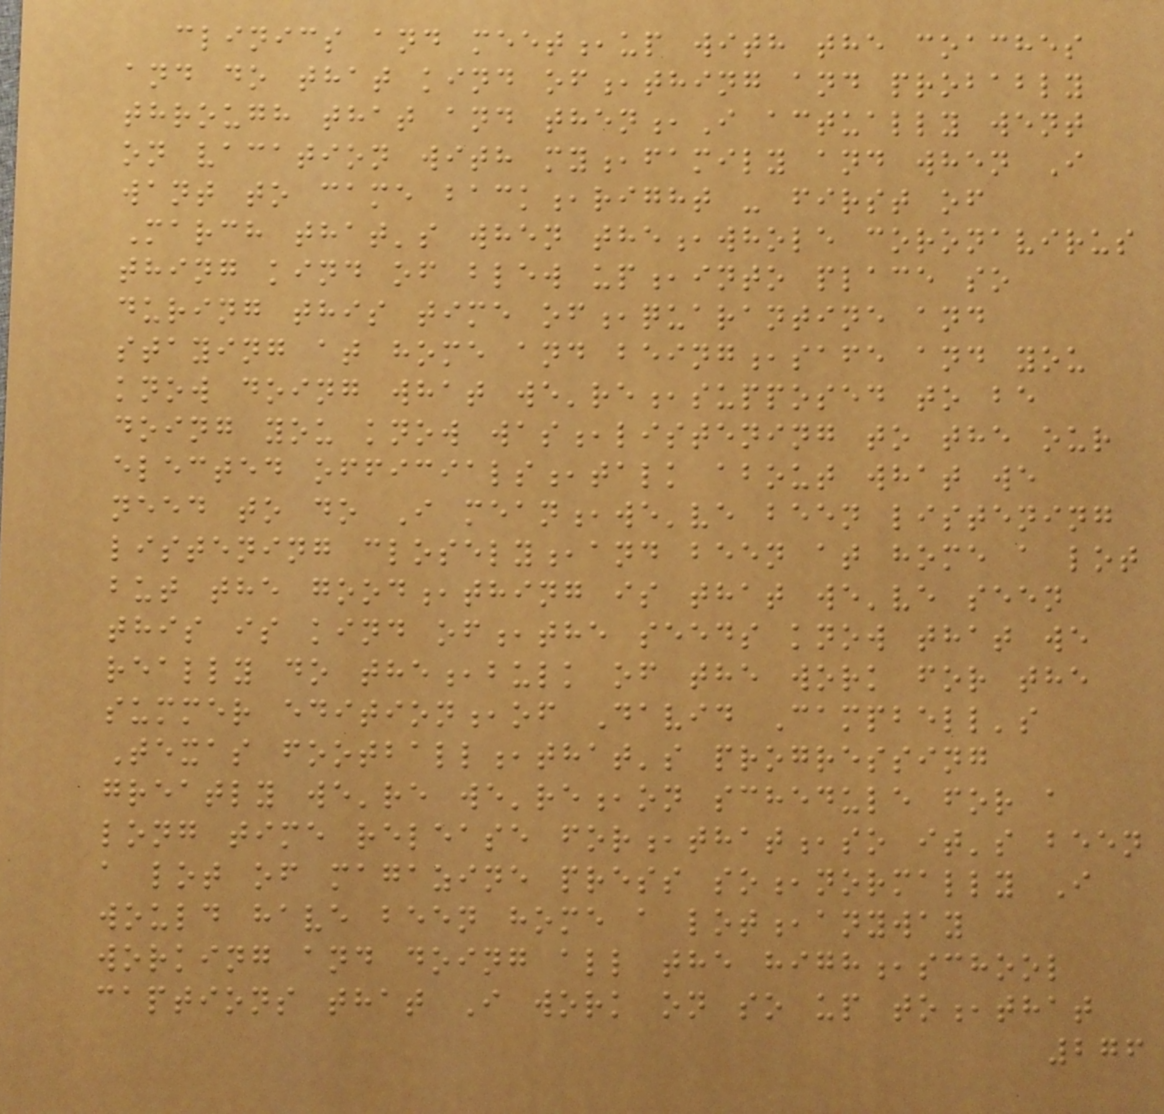clinics and meet,up with the coaches
and do that kind of,thing and probably
through that and then,I actually went
on vacation with my,family and when I
want to came back,right - first of
March that's when the,whole coronavirus
thing kind of blew up,into place so
during this time of,quarantine and
staying at home and being,safe and you
know doing what we're,supposed to be
doing you know was,listening to the our
elected officials,talk about what we
need to do I mean,we've been listening
listening closely,and been at home a lot
but the good,thing is that we've seen
this is kind of,the seeds know that we
really do the,bulk of the work for the
summer edition,of David Campbell's
Texas football,that's progressing
greatly we're we're,on schedule for a
long time release for,that,so it's been
a lot of magazine press so,normally I
would have been home a lot,anyway
working and doing all the high,school
captions that I work on so up to,that
276
